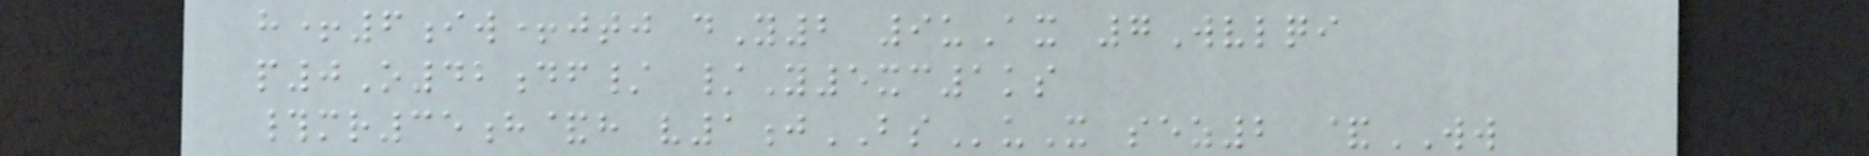h+6iw+jtj dY2 9uAx 7Wvlqi
p0O42df/ /Y5xc1ks
#mr35h&h v1jBSuX sez2 &WW
